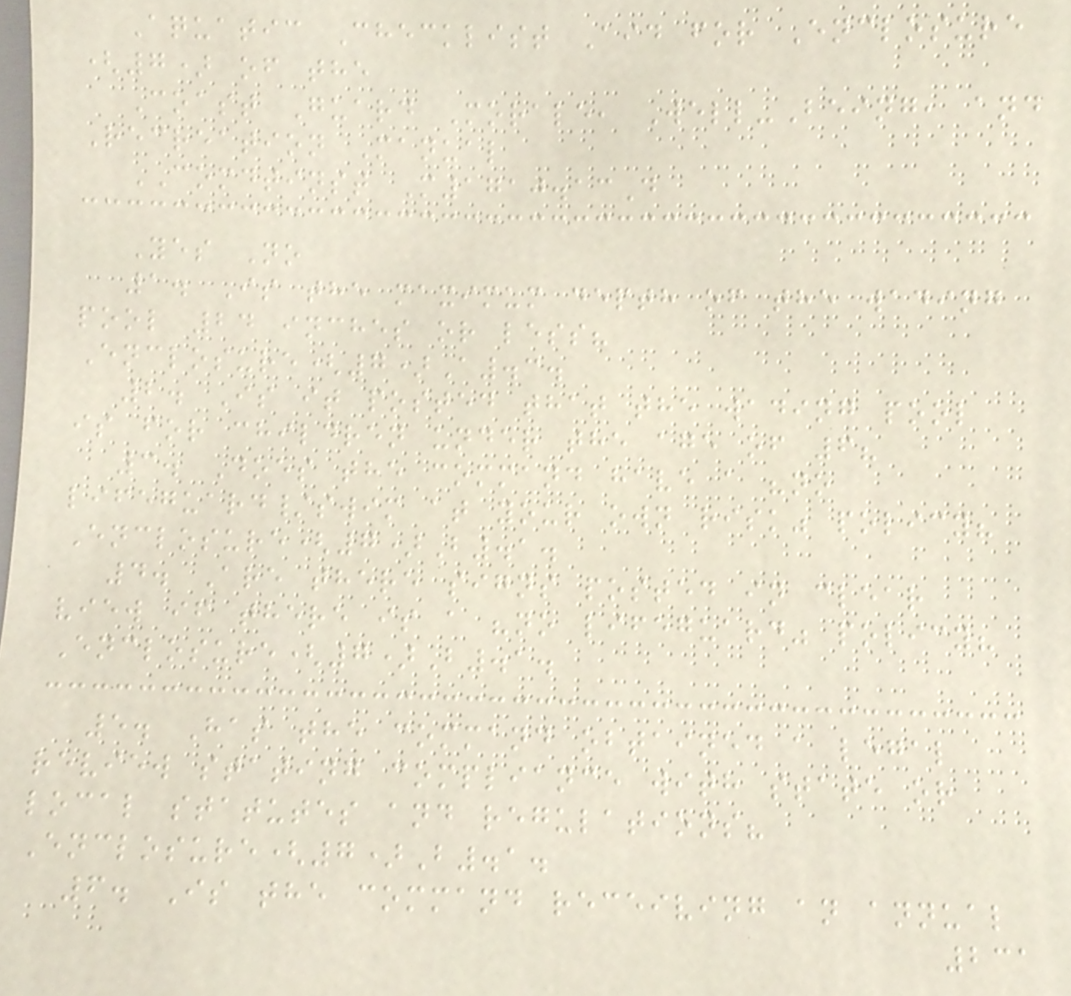Aquatic Checklist Aid for Enclosure
(7) of the
Coast Guard Morale, Well-Being, and
Recreation Manual
COMDTINST M1710.13D
Yes No
1. Is the maximum depth of the wading
pool 24 inches or less?
Enclosure(7)A.3.
2. Is it posted that the wading pool
is for children under the age of 6?
3. Does the command have a "no
lifeguard/swim at your own risk" policy?
Enclosure(7)B.1.
4. Are there signs posted in clear
view if there is a "no lifeguard" policy?
Enclosure(7)B.1.
5. Has the command obtained a legal
review stating compliance with state or
local statutes and regulations?
Enclosure(7)B.1.
6. Is the command receiving an annual
231
